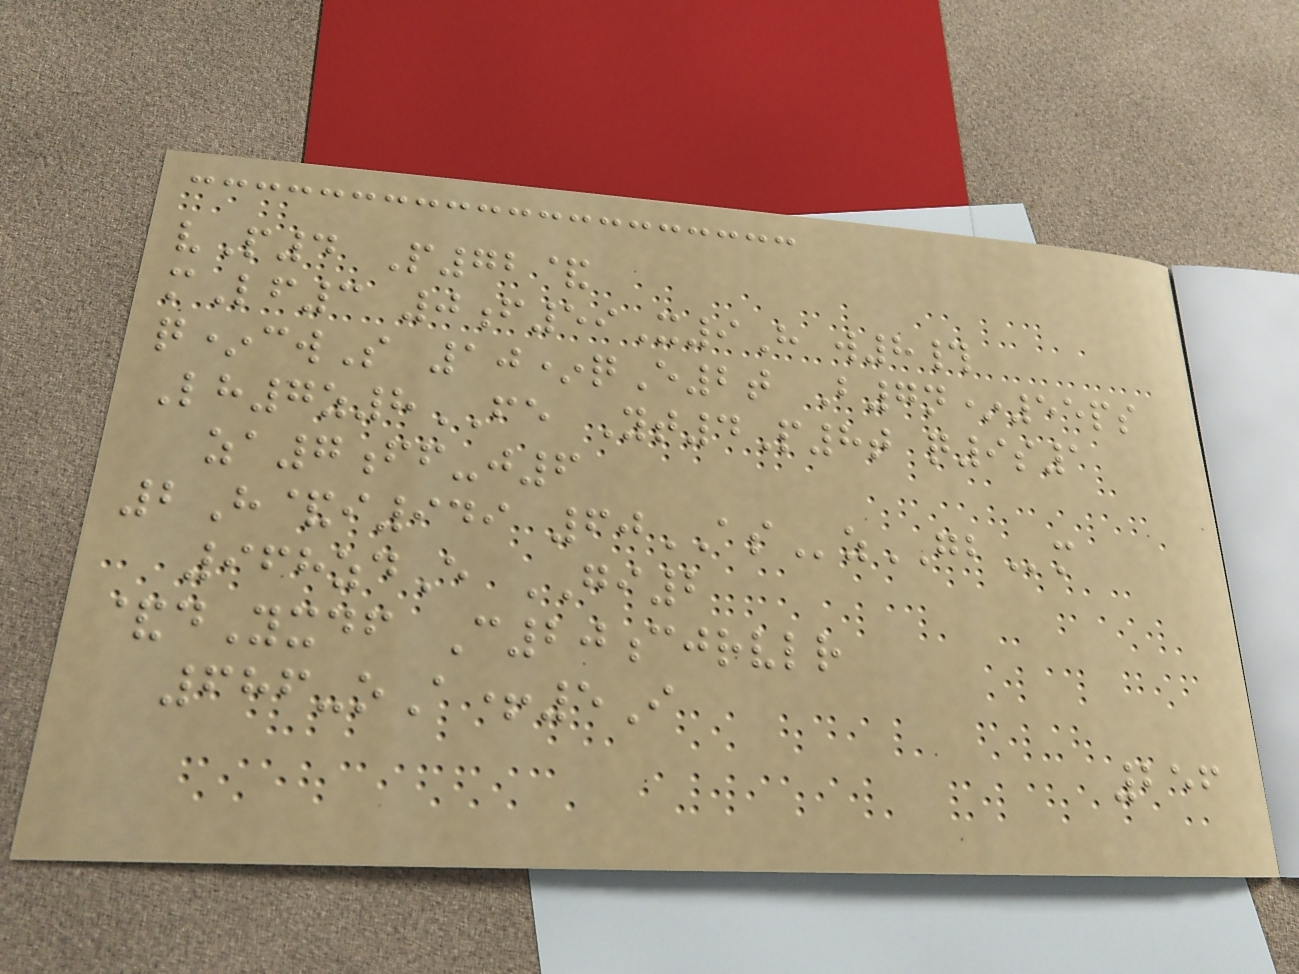vP4 P72&
mLf3 0f59X9H w8#
q*cwS 10*qE2t B7n*55ps
Lh7z8FE Yt4P8t q9s1
za7ff-j6
2H&i949 60ASzGBm
968zdE GI2
&dYxdf C20cjrvlr
686-oA+5I
256
